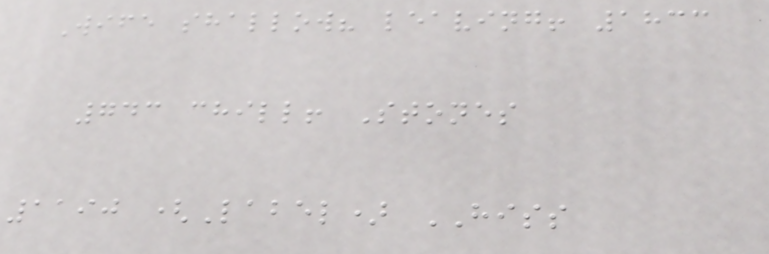Wife shallow? leaving! 1833
743 chill! Stones
1190 (Label) HISS
